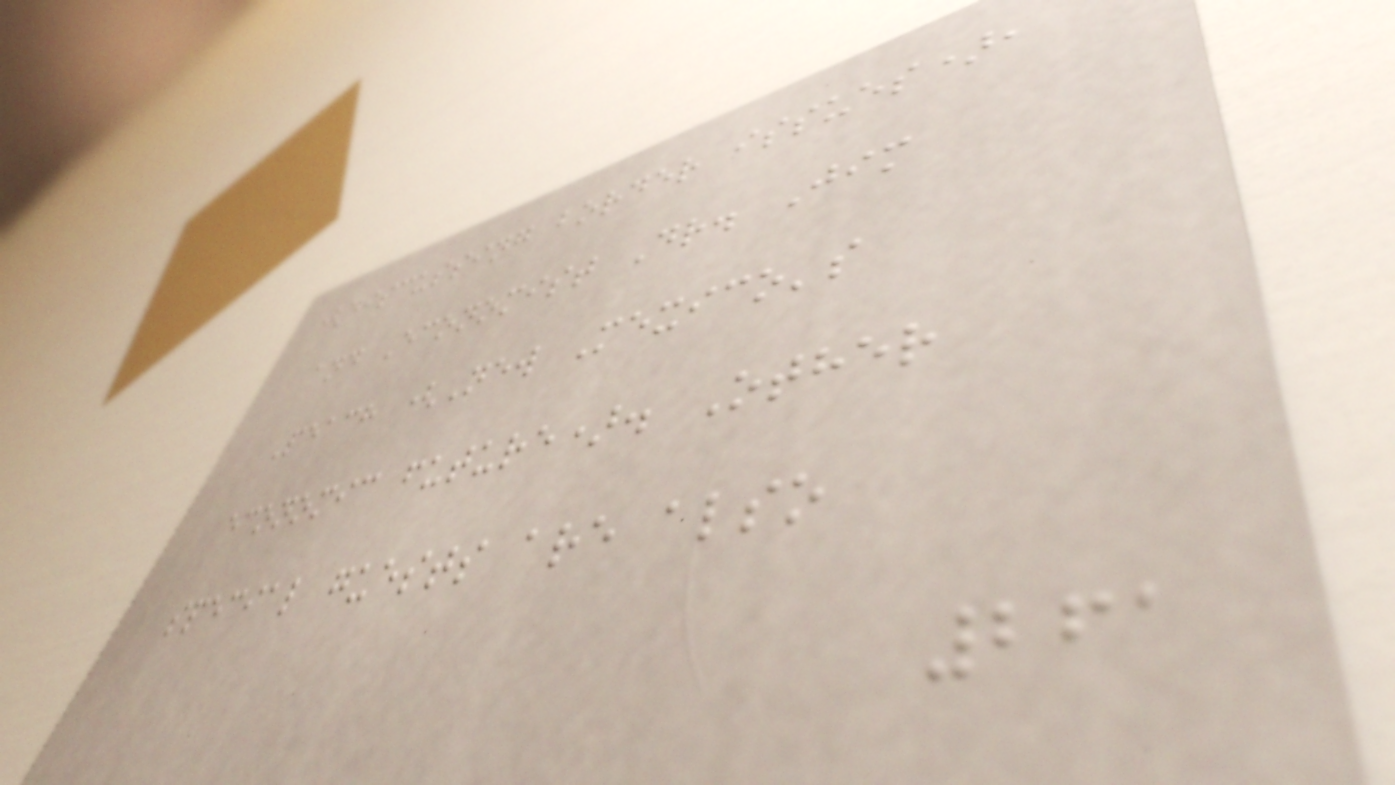(discussing border issues),
and Economist Dr. Jim
Peach (New Mexico's
economic future). Other
special guests are also
261
